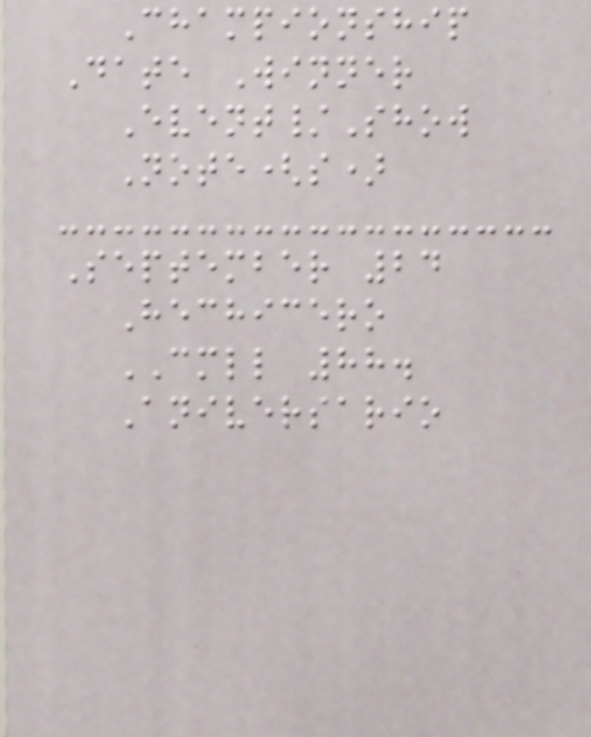Championship
Date Winner
Event/Show
Note(s)
September 24
Hechicero
CMLL 88.
Aniversario
